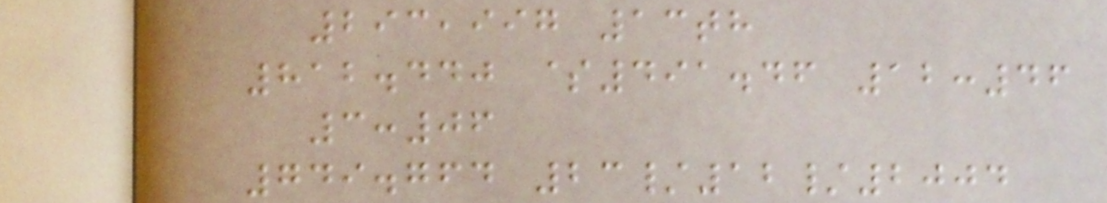293,997 13th
812.440 $491.46 12:46
3:06
749.764 23/12/2004
